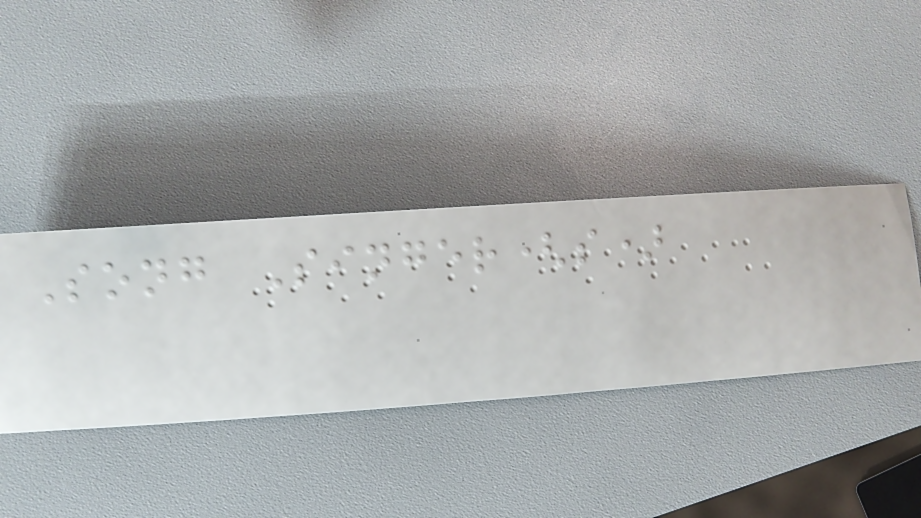Song Singer(s)
